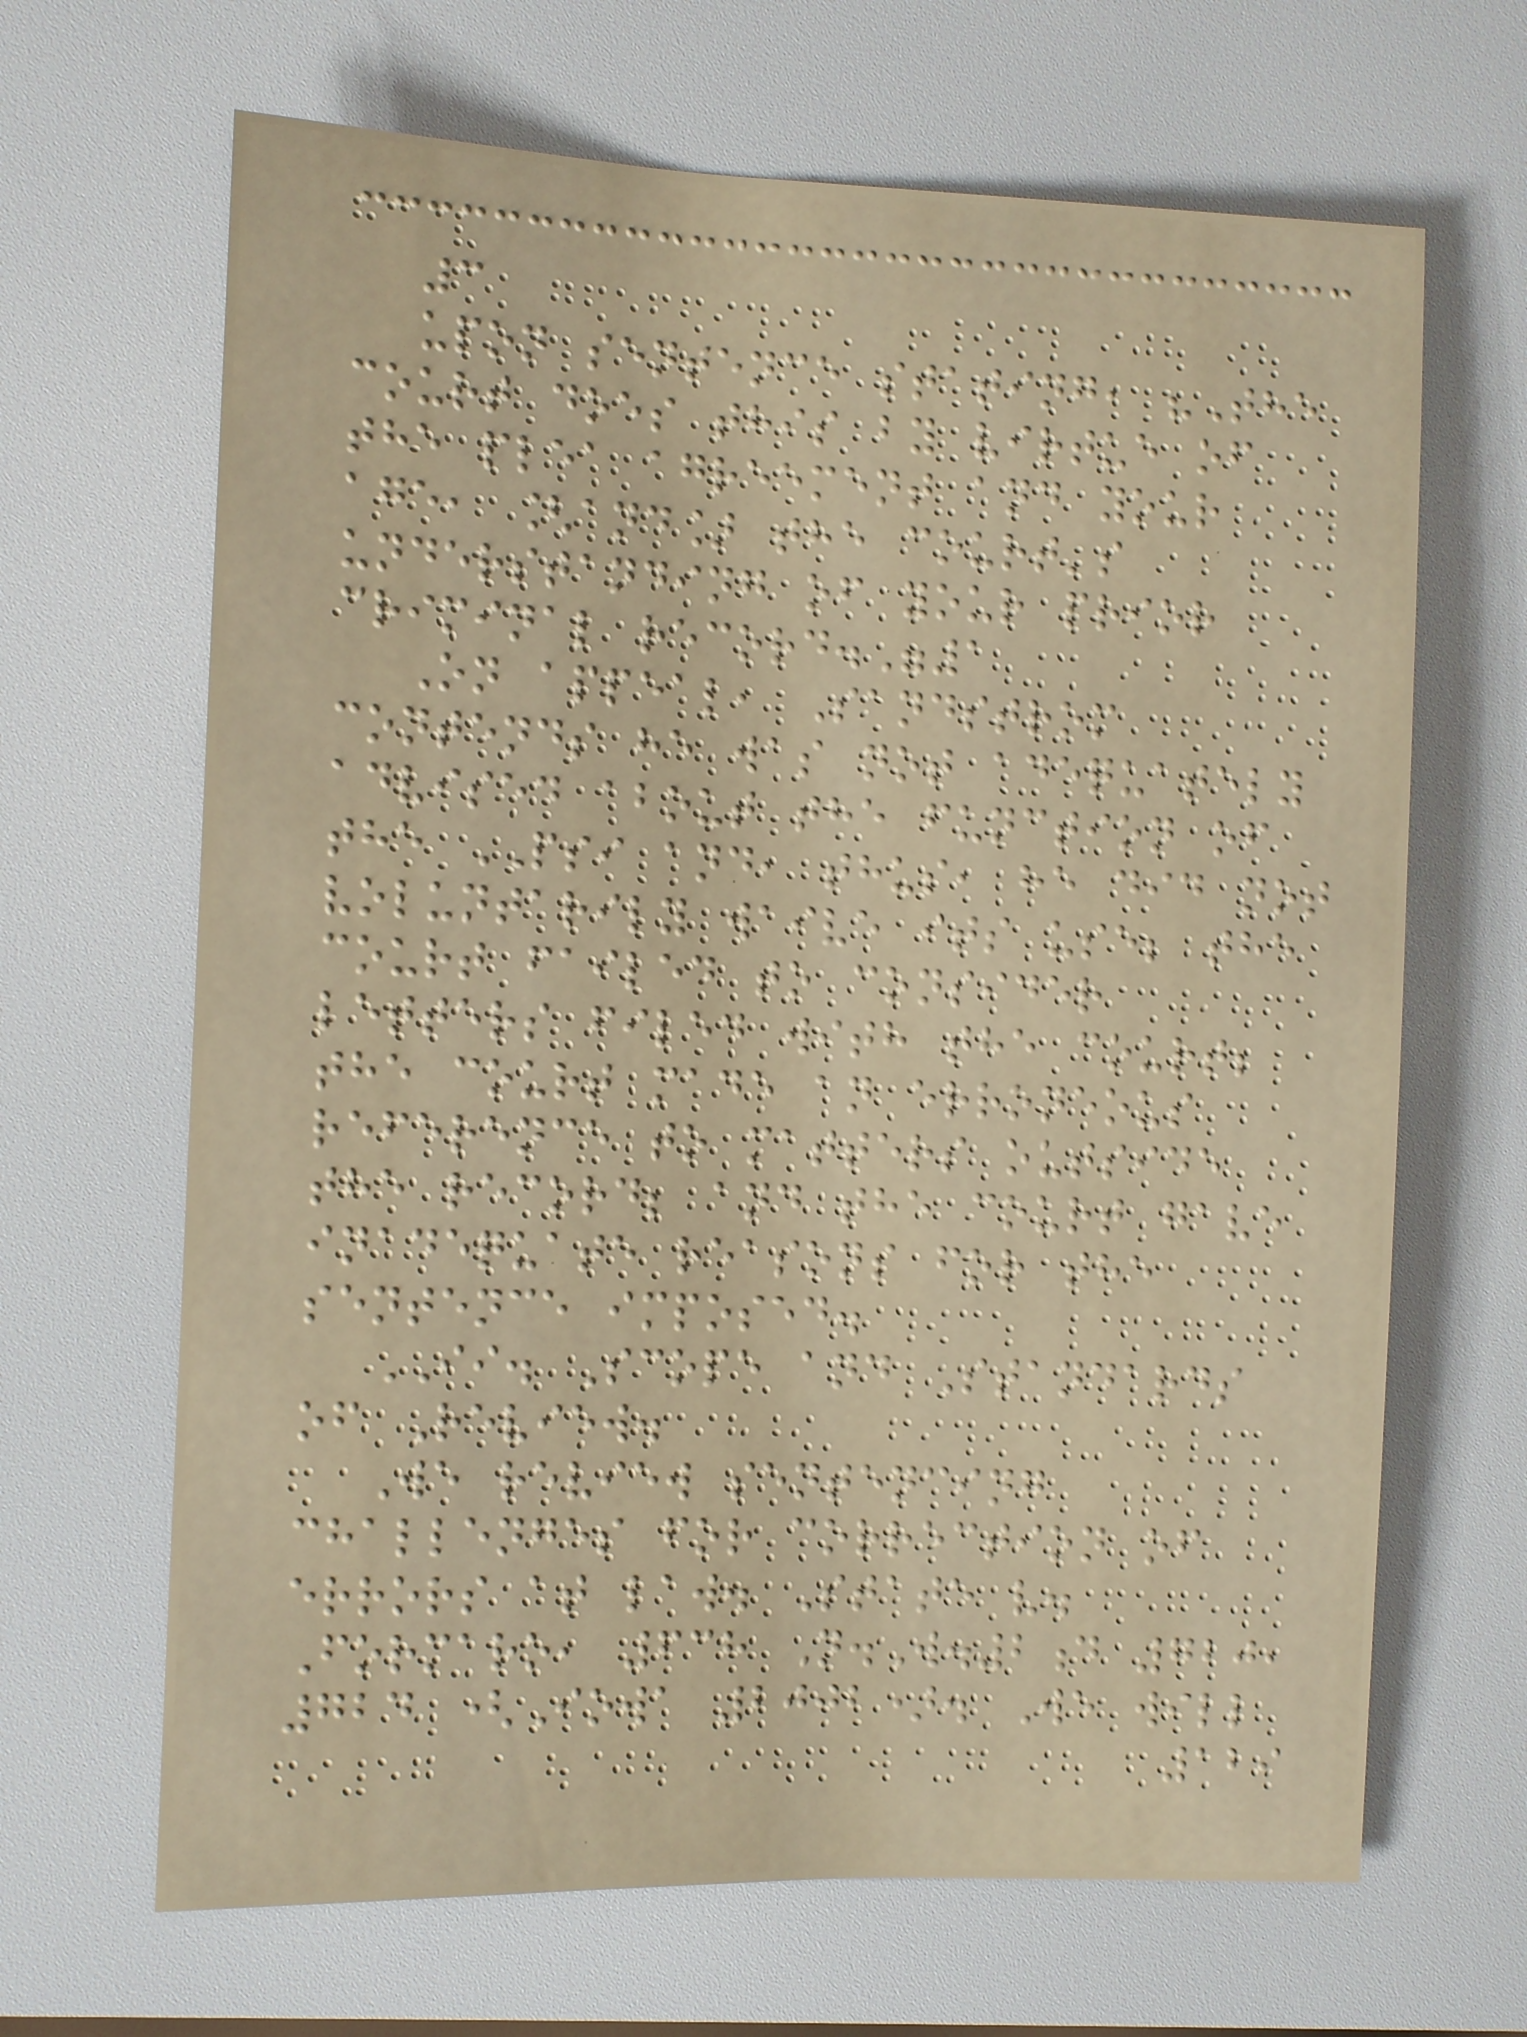3
upon sentence stating, "The
court does this by virtue of
the plea agreement and your
age, [and] the court's
understanding of your prior
criminal record."1
On appeal, Sandstrom
contends he was not adequately
advised about the function of
the PSI and, thus, he did not
voluntarily waive its use; the
court failed to consider
letters filed with the court;
the court made an erroneous
reference to matters outside
the record; and the court gave
inadequate reasons for the
sentence imposed.
II. Scope and Standards
of Review.
We review sentencing
challenges for correction of
errors at law. State v.
Formaro, 638 N.W.2d 720,
724 (Iowa 2002). We will
129
